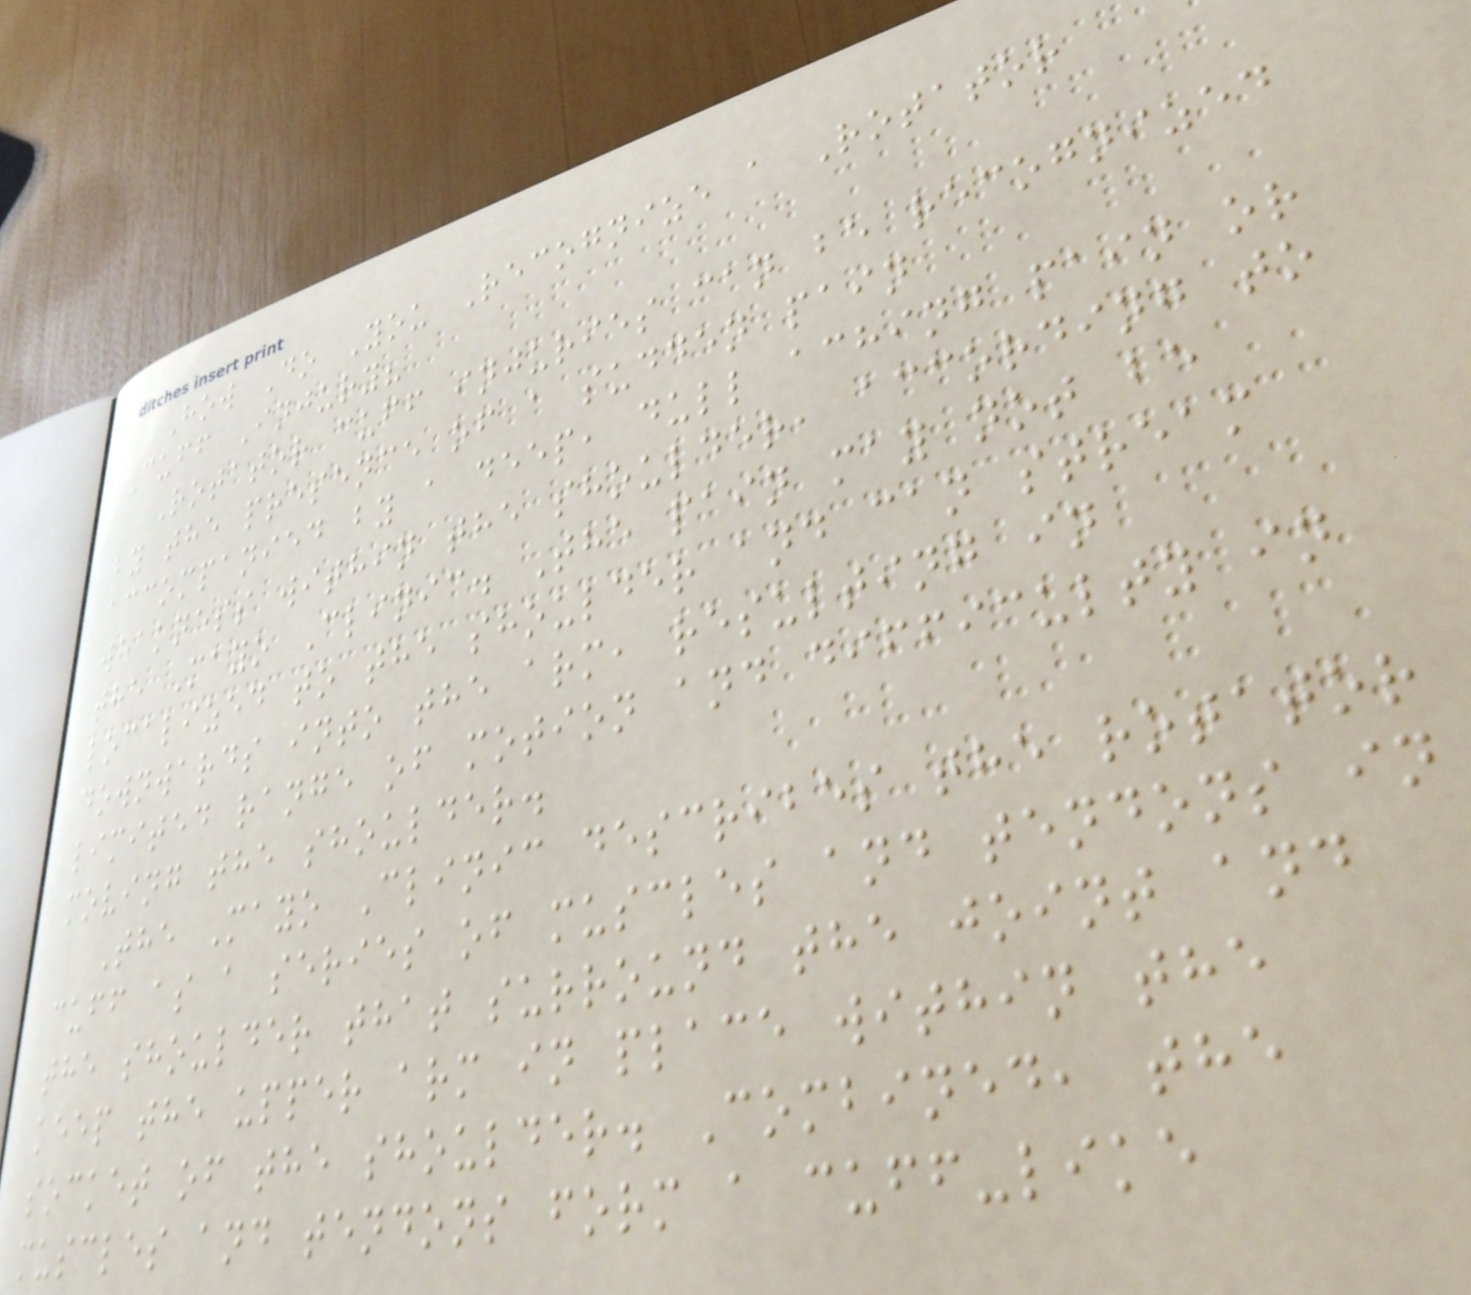How Do You Recognize a Rotator
Cuff Injury?
Rotator cuff injuries can be recognized
by the presence of a sudden pain
accompanied by a deep, dull aching pain or
weakness within the shoulder, according to
the Mayo Clinic. The pain may not be
localized to the shoulder and can stream
downwards into the arm, resulting in
limited range of motion and difficulty in
moving the shoulder.
The Mayo Clinic describes the rotator
cuff as a series of muscles and tendons in
the shoulder that surround the joint and
keep the upper arm in place within the
socket of the shoulder. Combined, the
muscles and tendons form a cuff-like
